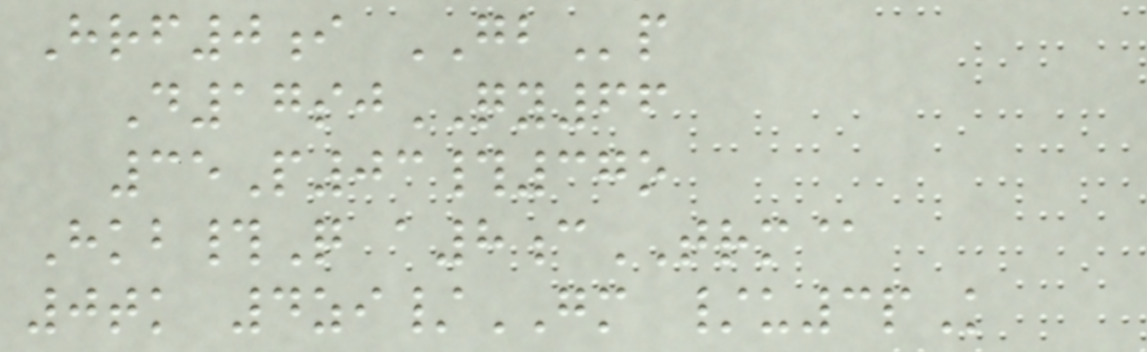Hrf0i GBp
D17sjQY66
35P03#37o
Hkb#Q a8cTRM@
0tk 4zi/GM /u3pK
